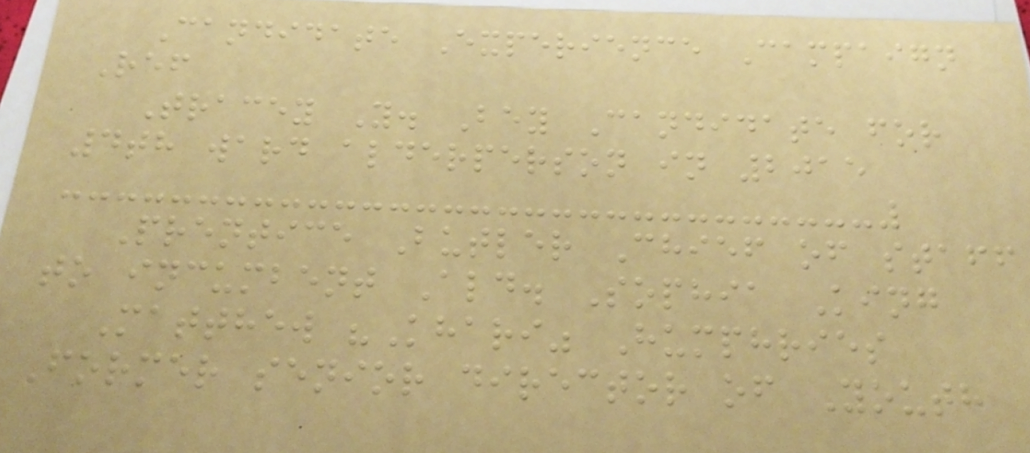Candidate Experience Campaign
Ref
Tracey Y. Bey Candidate for
4th ward alderperson in 2015
Prentice Butler Chief of staff
to incumbent Ald. Sophia King
Matthew "Khari" Humphries
Former senior director of Youth
